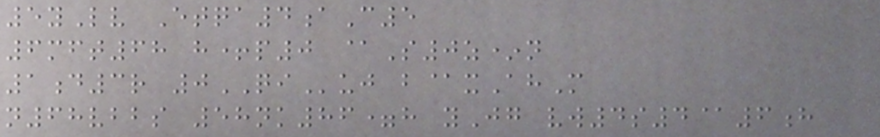5yLv Etqa4aC5
6mft68 h+p0 @S0z*n
1d3r 0QIuj b@xAhM
n68vbbs 58nk86=h yJg vw4s4@6h
